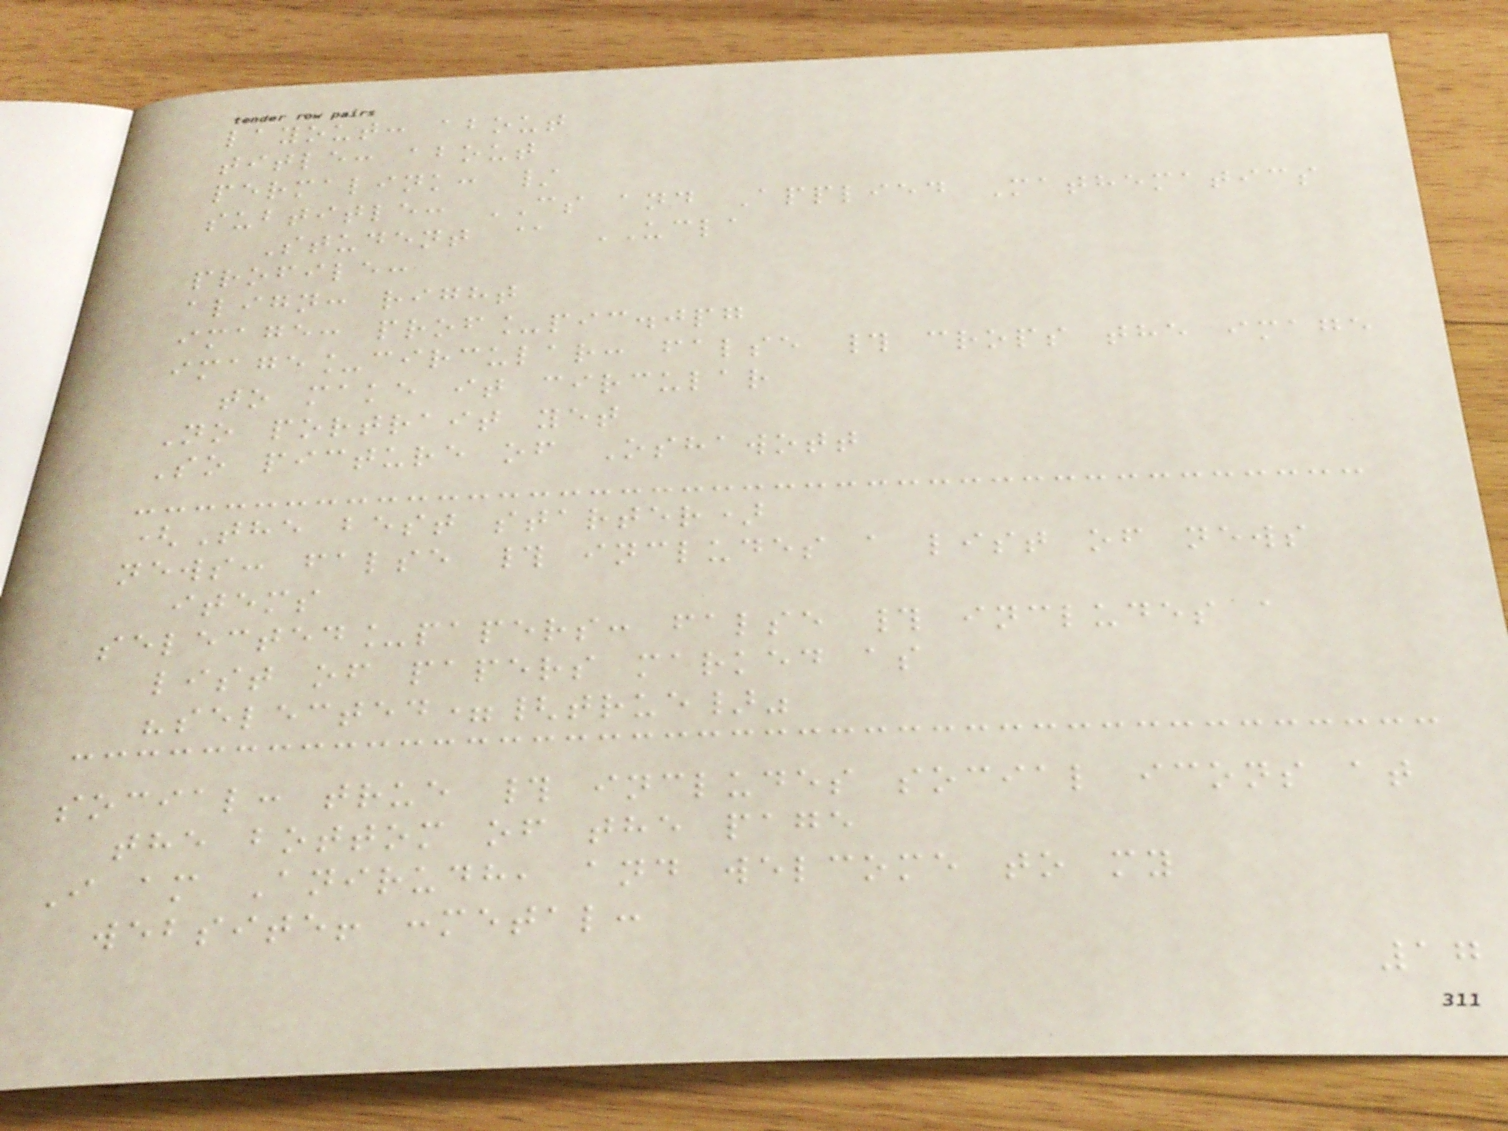layout: about
title: about
permalink: /
subtitle: CS and Applied Mathematics
Student @ UCLA
profile:
align: right
image: prof_pic.jpg
image_circular: false # crops the image
to make it circular
No portrait yet
So picture of Oshawott
(The best starter)
news: false # includes a list of news
items
selected_papers: false # includes a
list of papers marked as
"selected={true}"
social: true # includes social icons at
the bottom of the page
I am Anirudh, and welcome to my
website! :metal:
17
